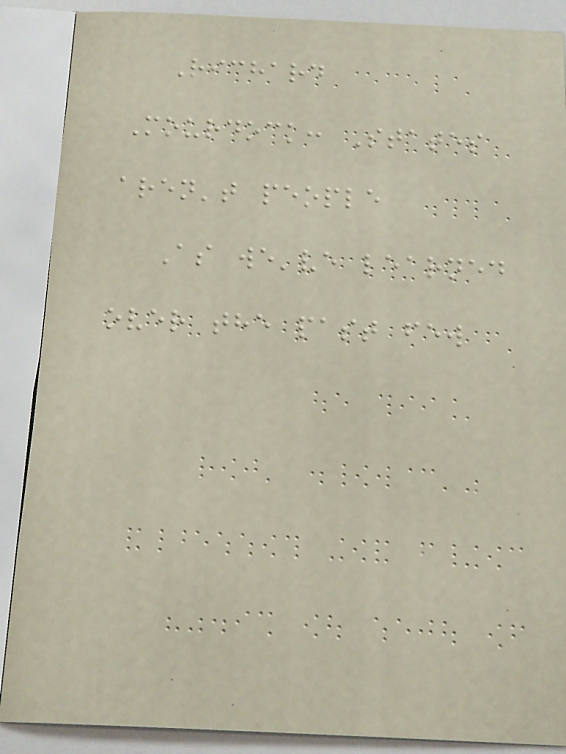Richard
Mourdock: States
aren't people
As we've learned
over the past few
